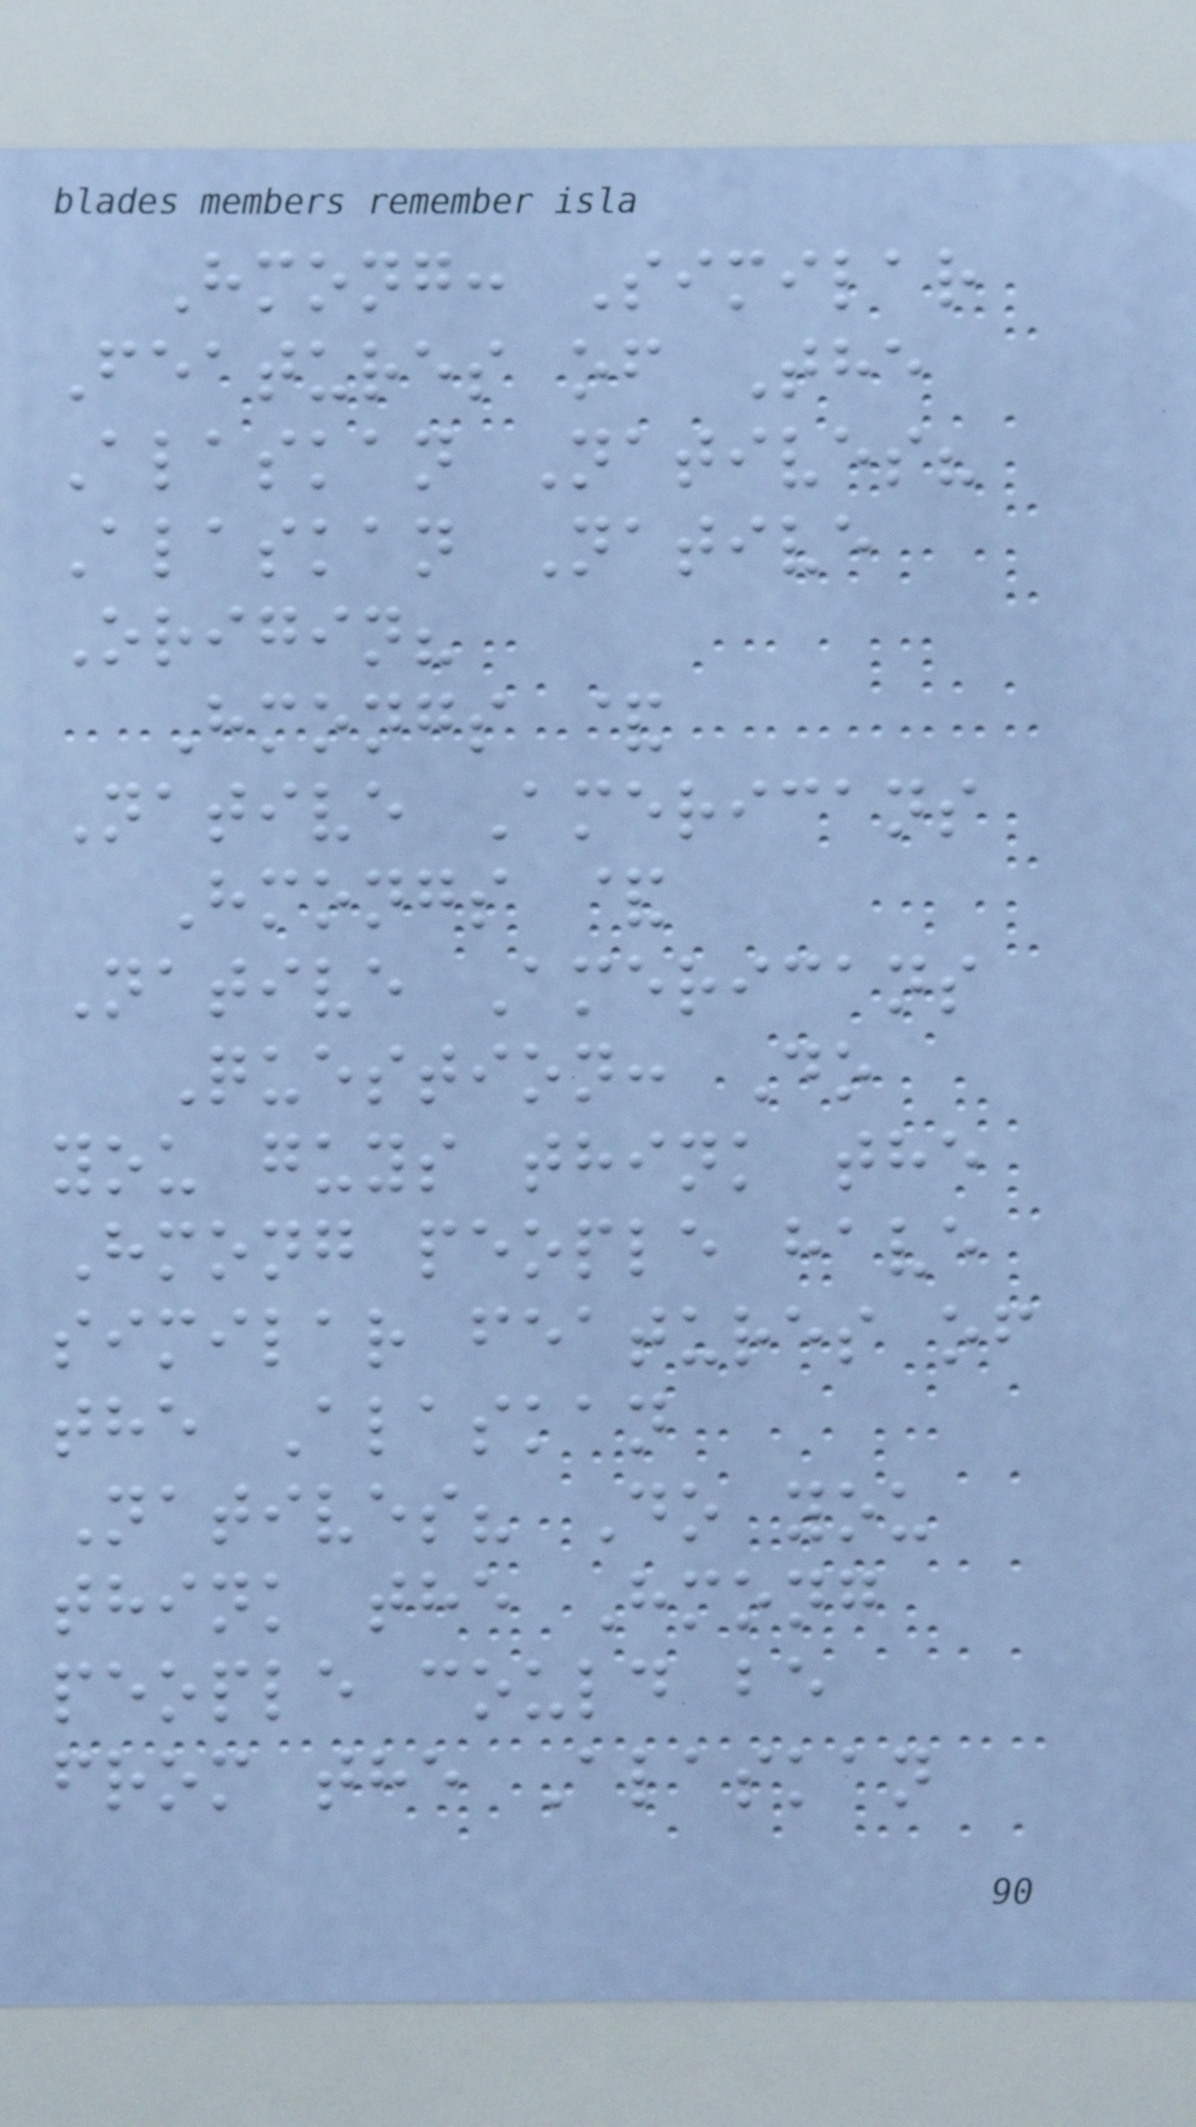Hmong: Similar
Features of The
Alaskan Natives?
Alaskan Native
Origin?
Hmongs &
Native Americans
Hmongs &
Native Americans
Question: Do
you guys think the
Hmong people have
similar features of
the Alaskan
Natives? Do you
think the Hmong
people could be
from the Alaskan
